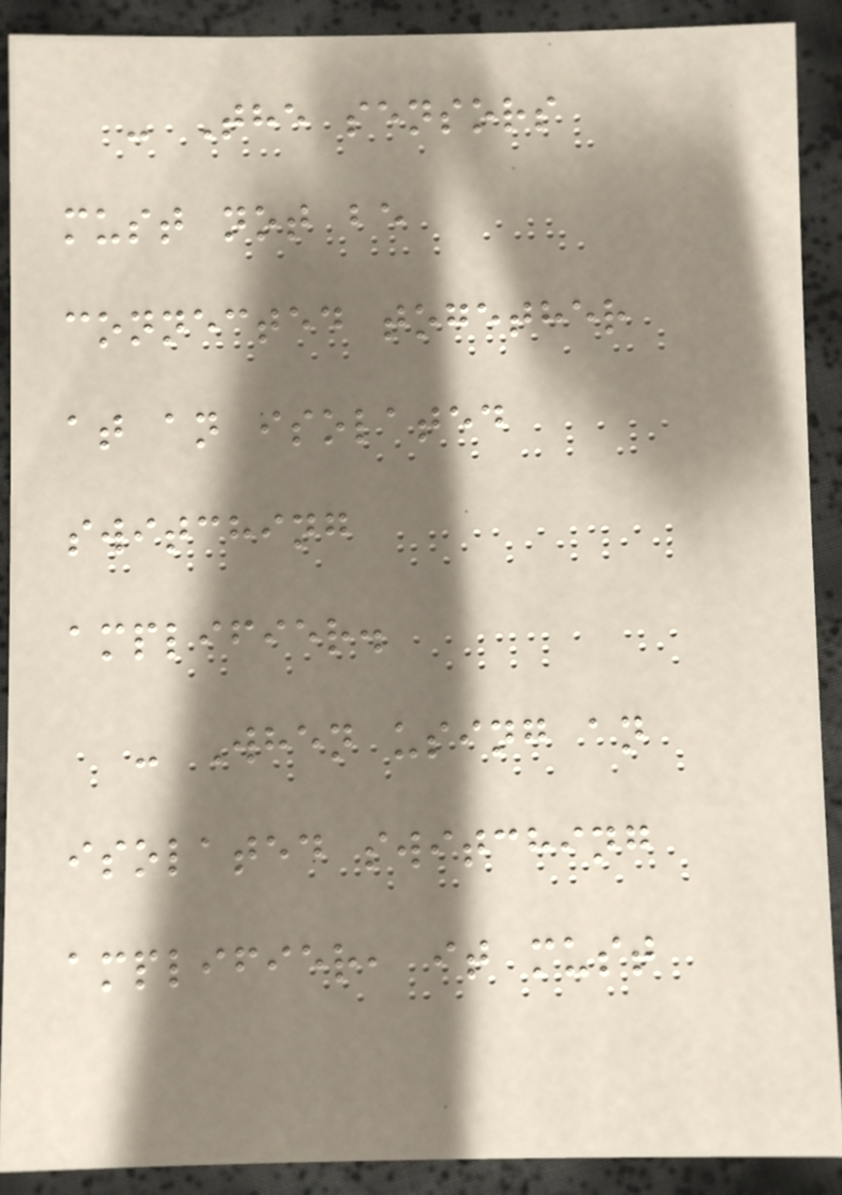- The sensors
must not be
connected together
at an isolated
switching
amplifier.
- When using an
isolated switching
amplifier, it must
